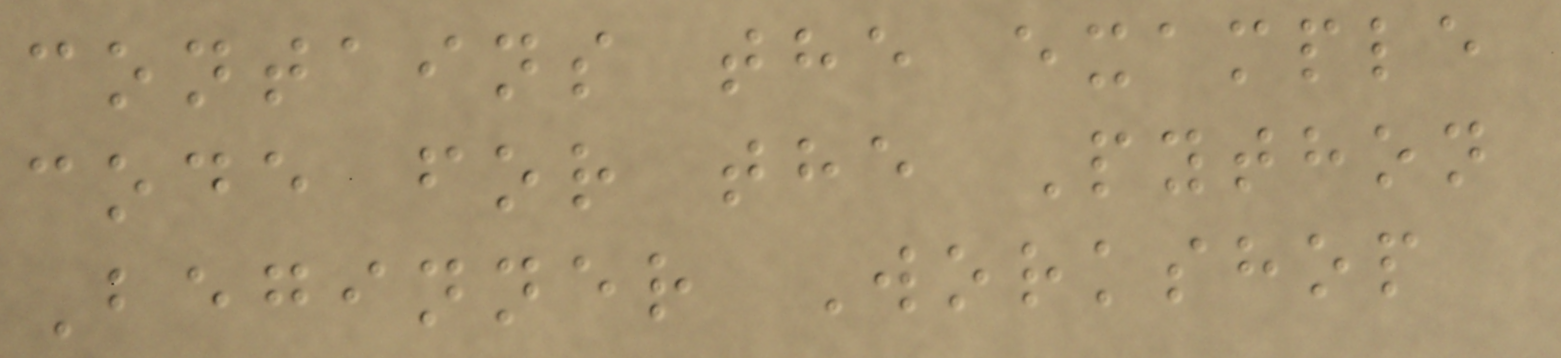contains the example
code for the Python
Beginner Workshop
